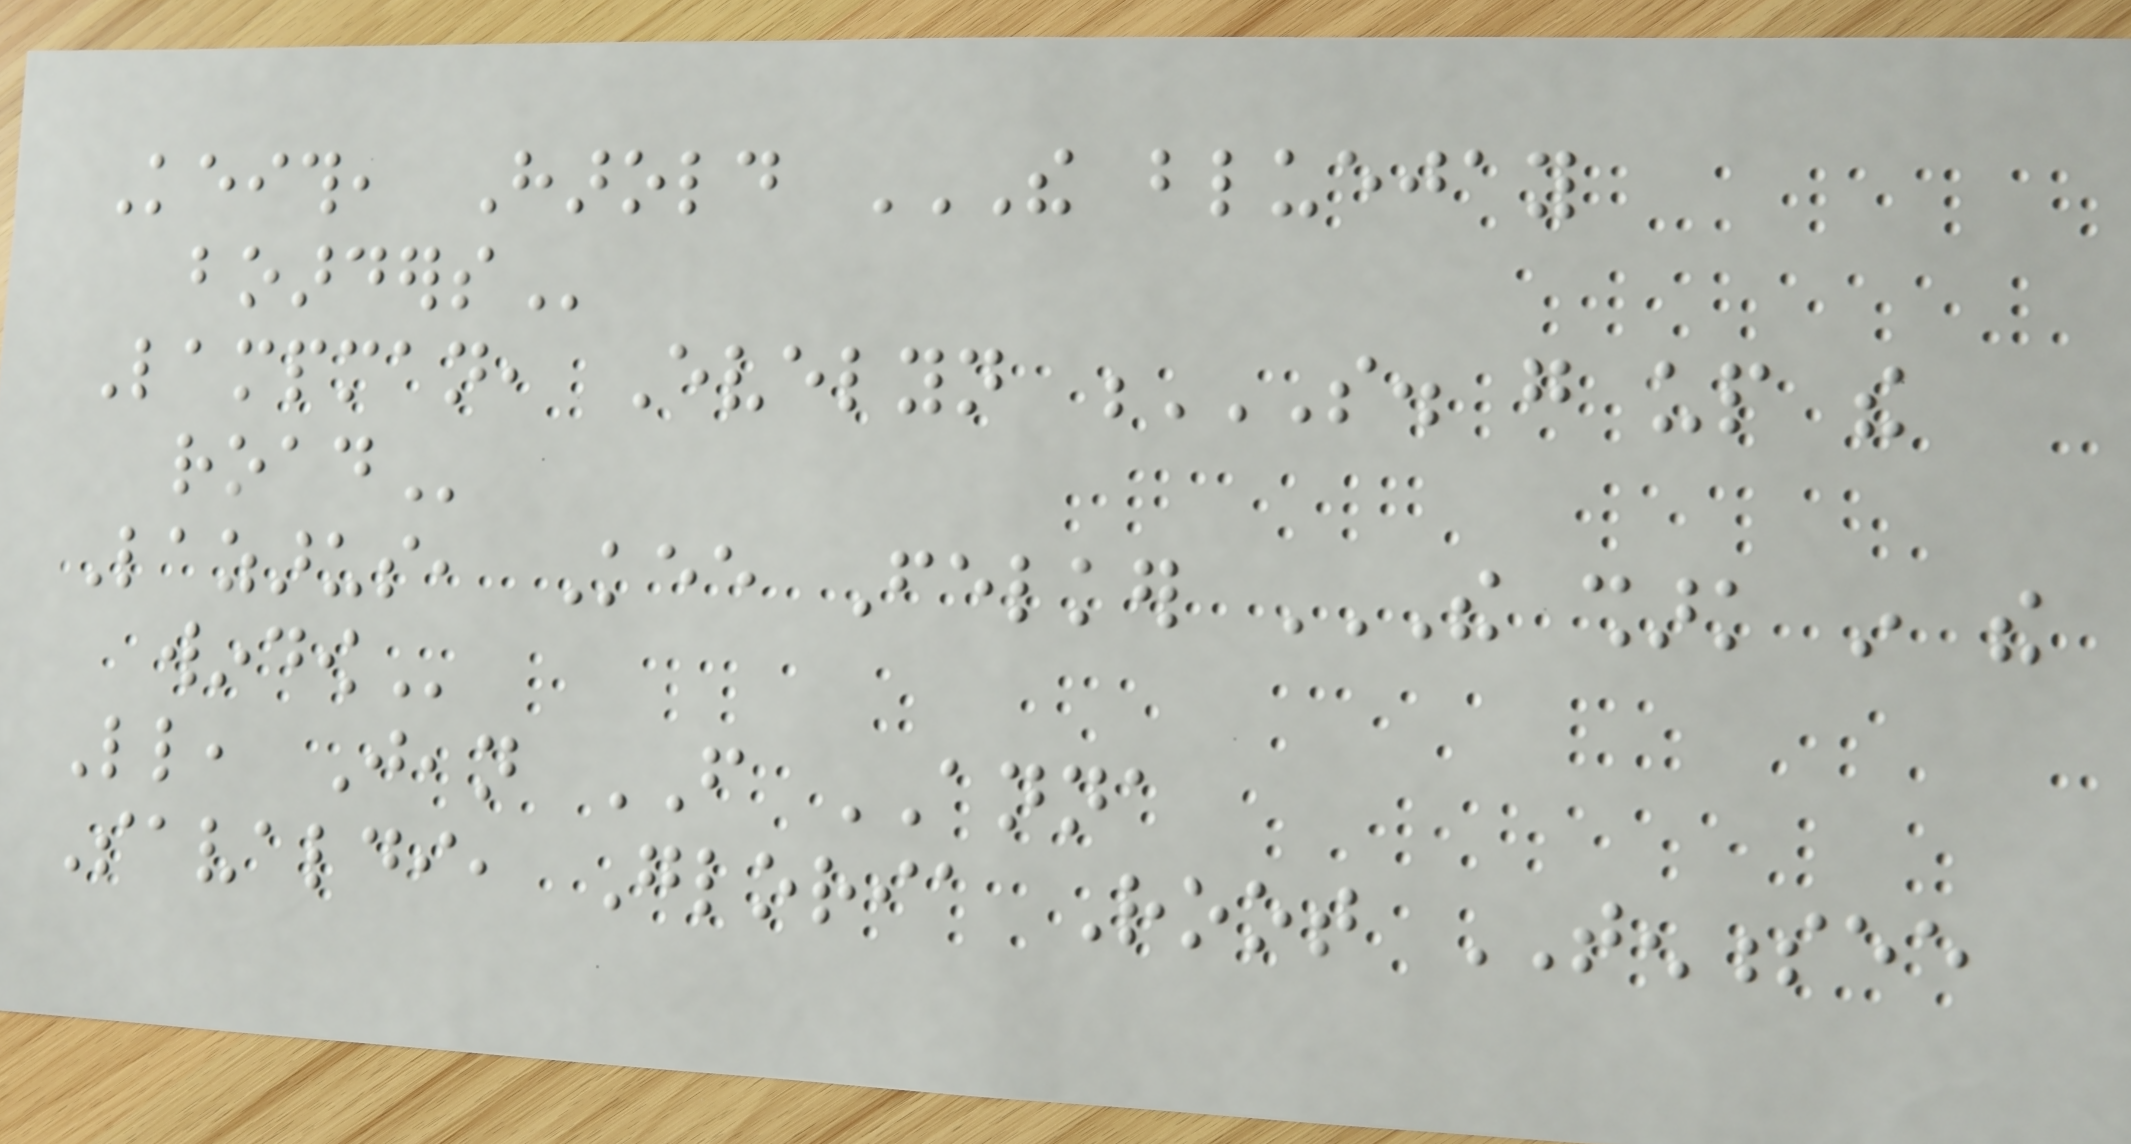Keith, Harold THE BLUEJAY
BOARDERS
Lampman, Evelyn S. GO UP THE
ROAD
Lazarus, Kee Felker THE SHARK IN THE
WINDOW
Little, Jean FROM ANNA
Savaldi, Gloria Root TENNESSEE
